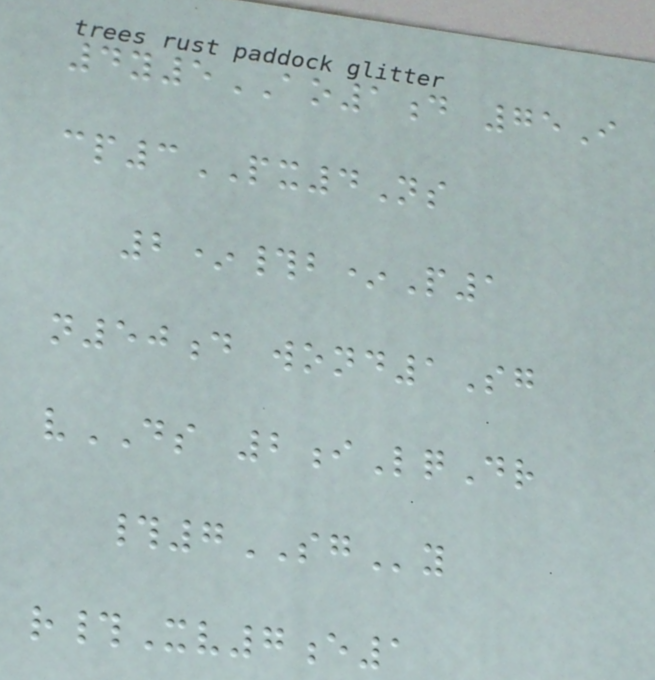4y5AO1d 75I
cp3PX4Ns
2*#b*P1
n50d wond1Sg
vDS 2iLqDr
#7SGy
r#Xv7e1
